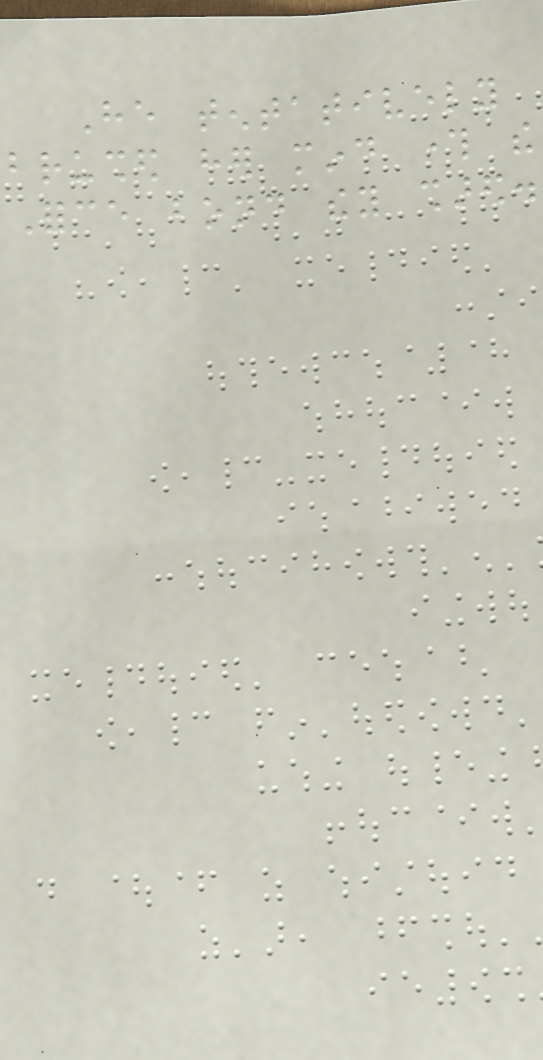He tentatively
brushed her mind through the
Force bond they shared.
